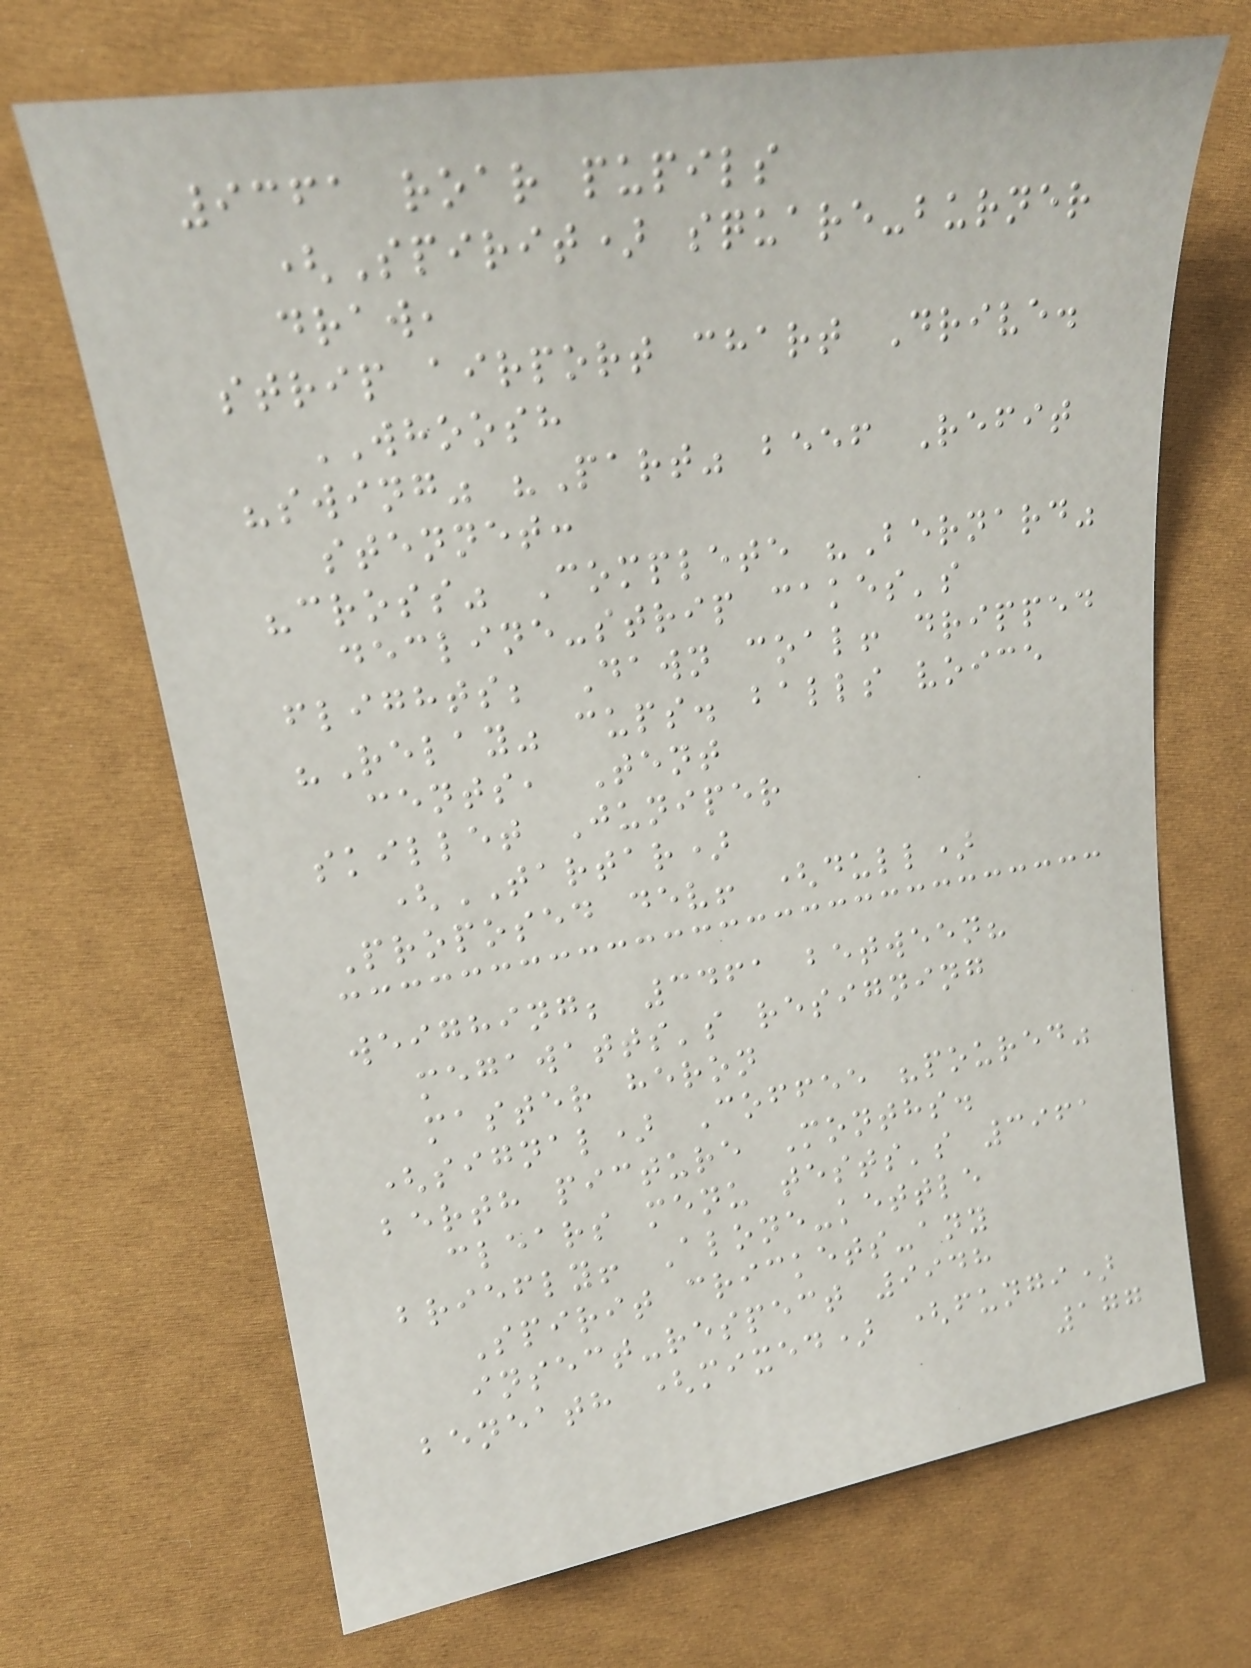9361 roar pupils
(Spirit) square-burner
draw,
strip airport chart Drive.
WHOOSH
"swing" "Part" beef Refit
stennet:
"cross" Complete "Bernard"
decline-strip cakes's
flights; Dawn coal! dripped
"Relay" cups. balls voice
cents, Tent
skillet Juniper
(TARTAR)
Proposed dev! (dull)
weighing; 3461 between?
megawatts's resigning
master heron
(signal) Coffee "poured"
berth picture Months.
clears menu tests's 3961
briefly! Alone-kettle
Spirit crickets-any
insect-respect 9948
beneath (mixed) (fungi)
177
